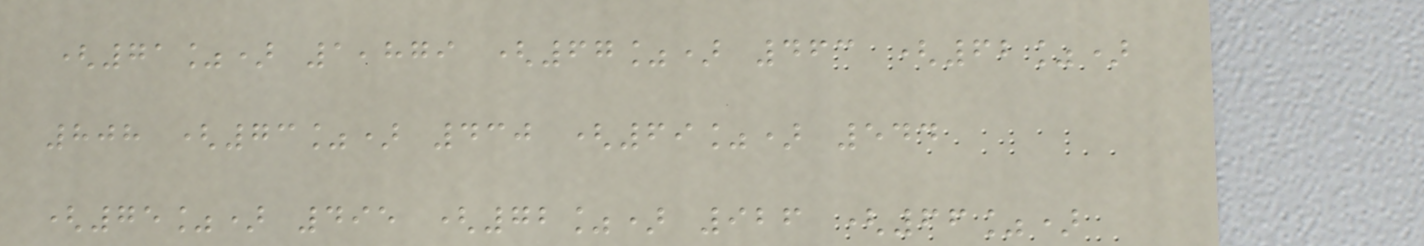(71%) 1,879 (67%) 463 (62%)
808 (73%) 430 (69%) 544
(75%) 495 (72%) 926 (66%)
